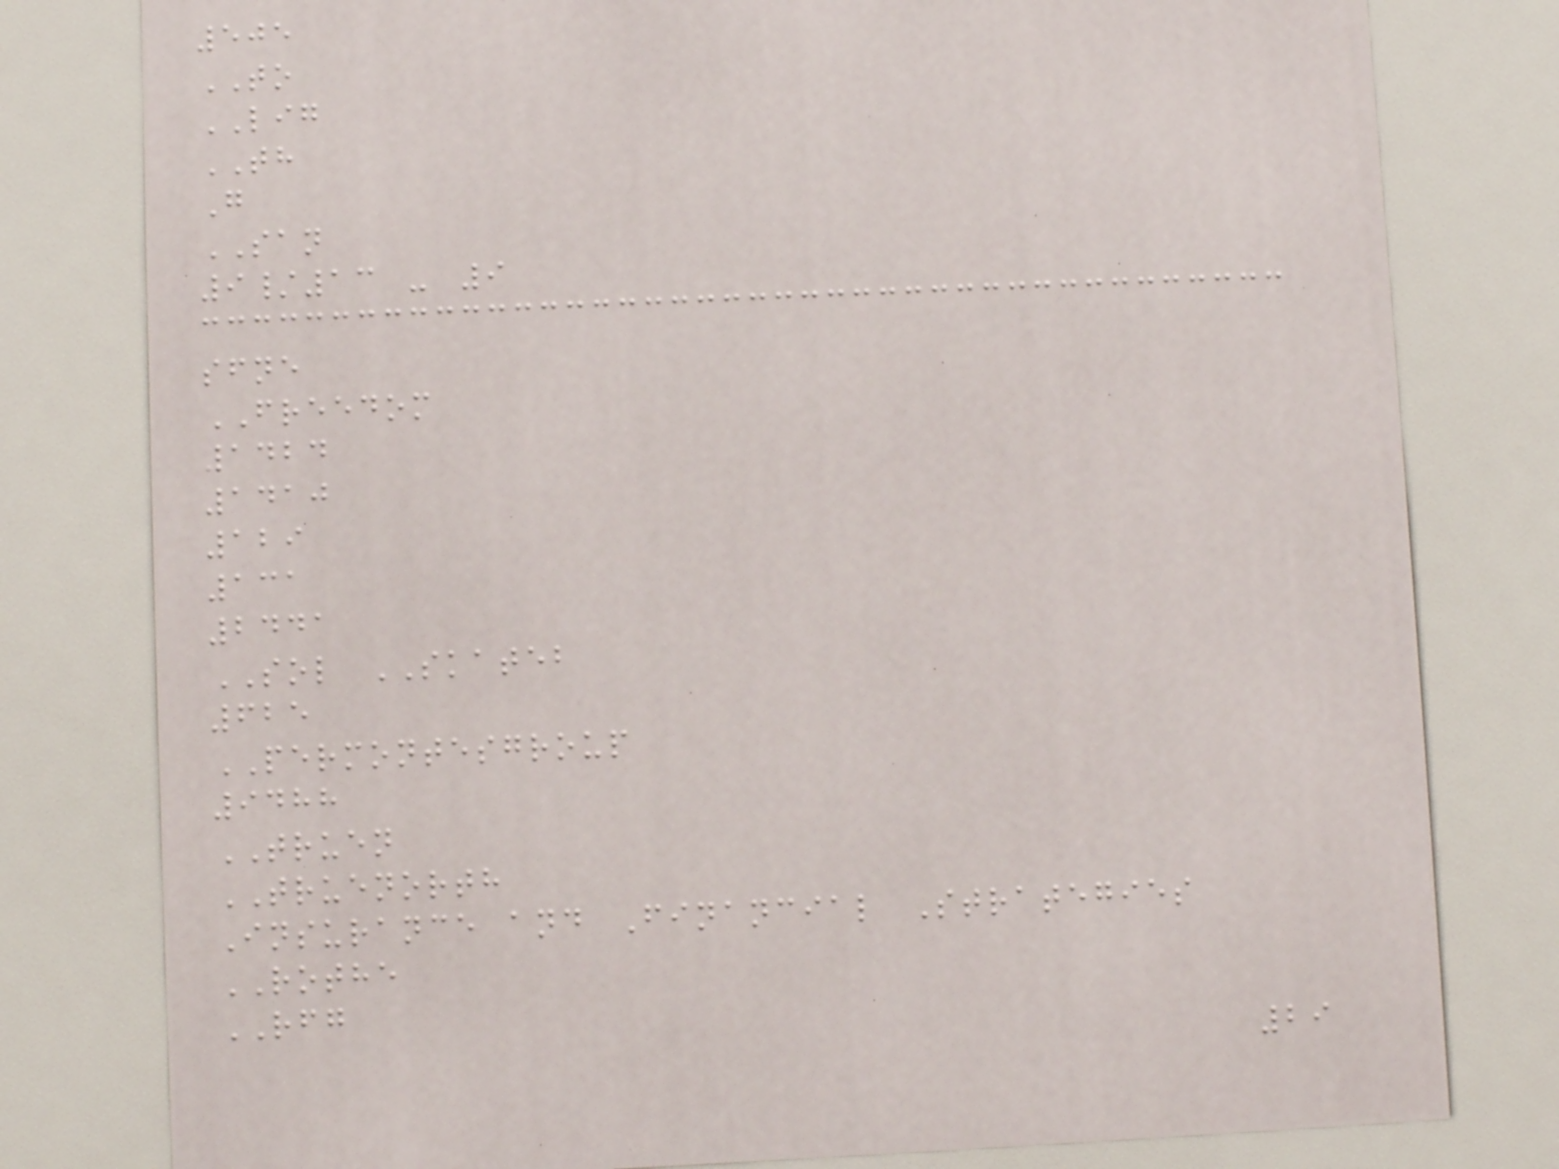505
TO
LIG
TH
G
SAN
9/13 - 9
sfne
FREEDOM
1424
1410
129
131
2441
SOL SKATEB
625
PERMONTESGROUP
9488
TRUEN
TRUENORTH
Insurance and Financial Strategies
ROTHE
RFG
29
